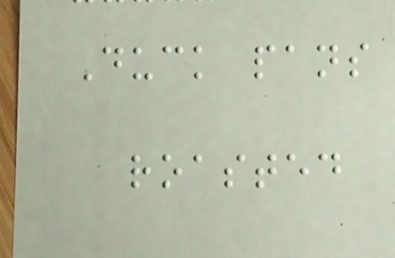Duck pans
roasted
